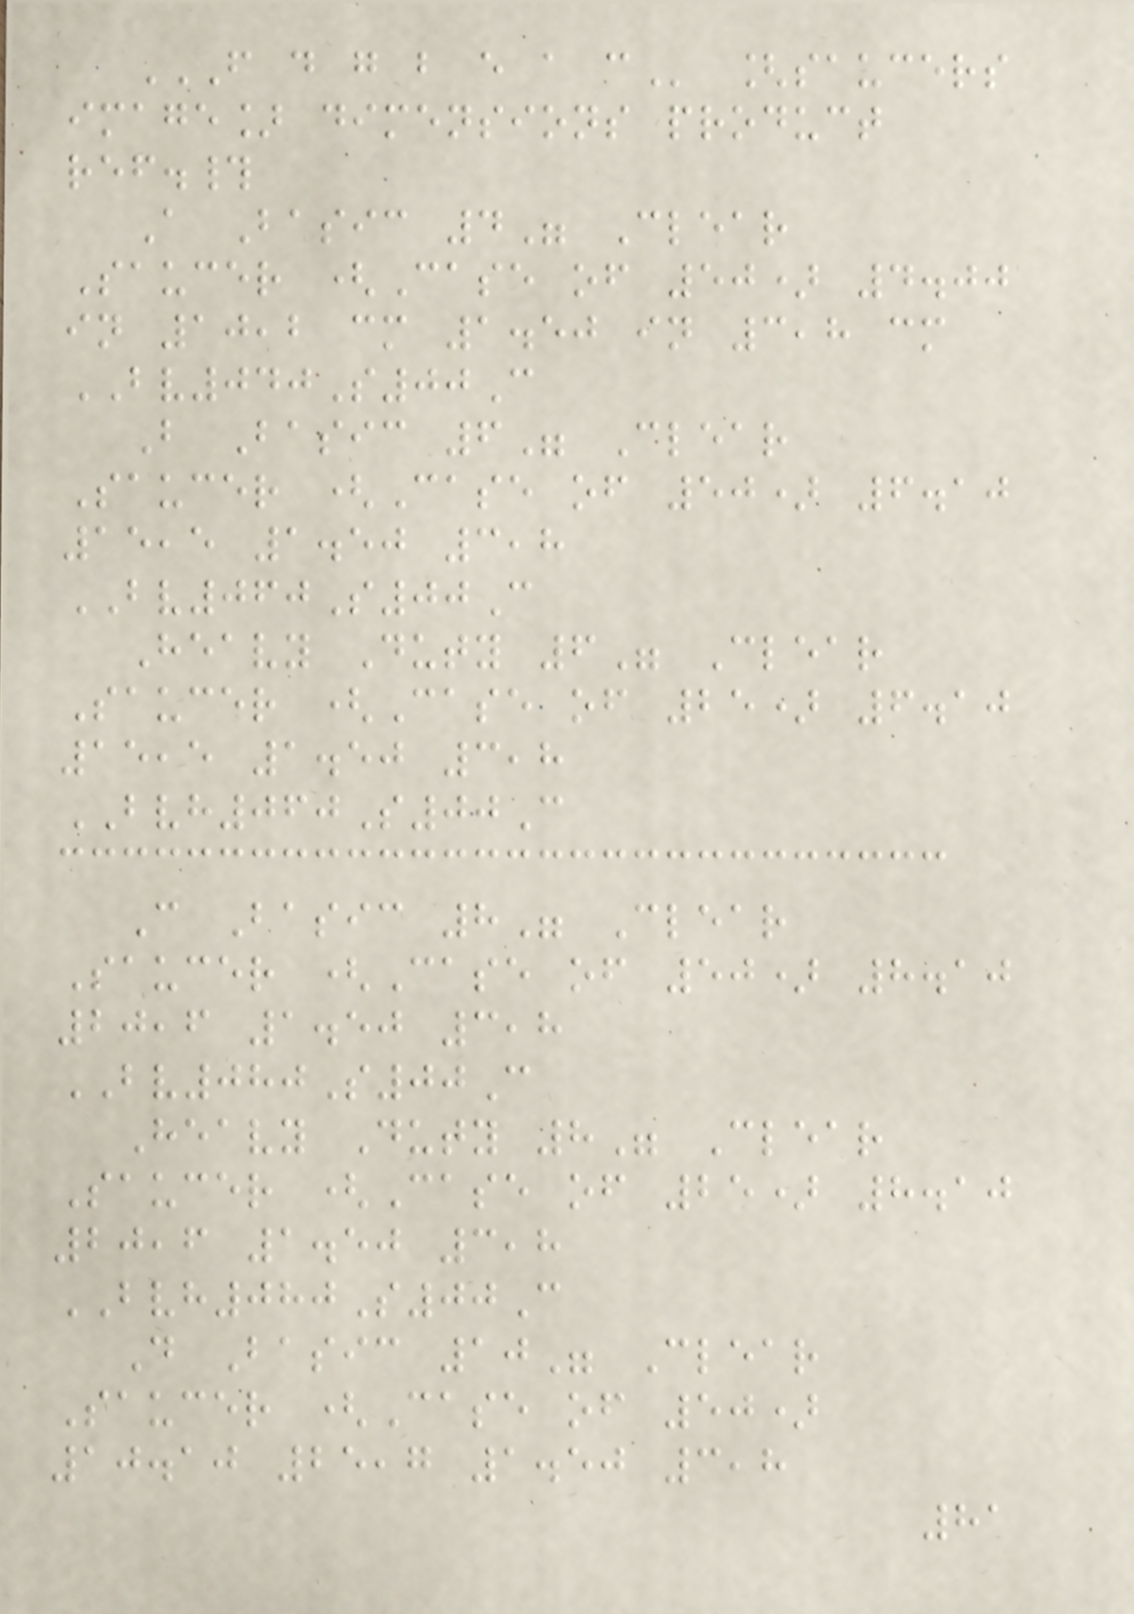F D G B E A C [saucers
image] dimensions product
ref.#
A Basic 4" Clear
Saucer (Case of 50) 4.00
in 10,2 cm 1.50 in 3,8 cm
BV040S00C
B Basic 6" Clear
Saucer (Case of 50) 6.10
15,5 1.50 3,8
BV060S00C
Heavy Duty 6" Clear
Saucer (Case of 25) 6.10
15,5 1.50 3,8
BVH060S00C
C Basic 8" Clear
Saucer (Case of 50) 8.10
20,6 1.50 3,8
BV080S00C
Heavy Duty 8" Clear
Saucer (Case of 25) 8.10
20,6 1.50 3,8
BVH080S00C
D Basic 10" Clear
Saucer (Case of 50)
10.10 25,7 1.50 3,8
81
